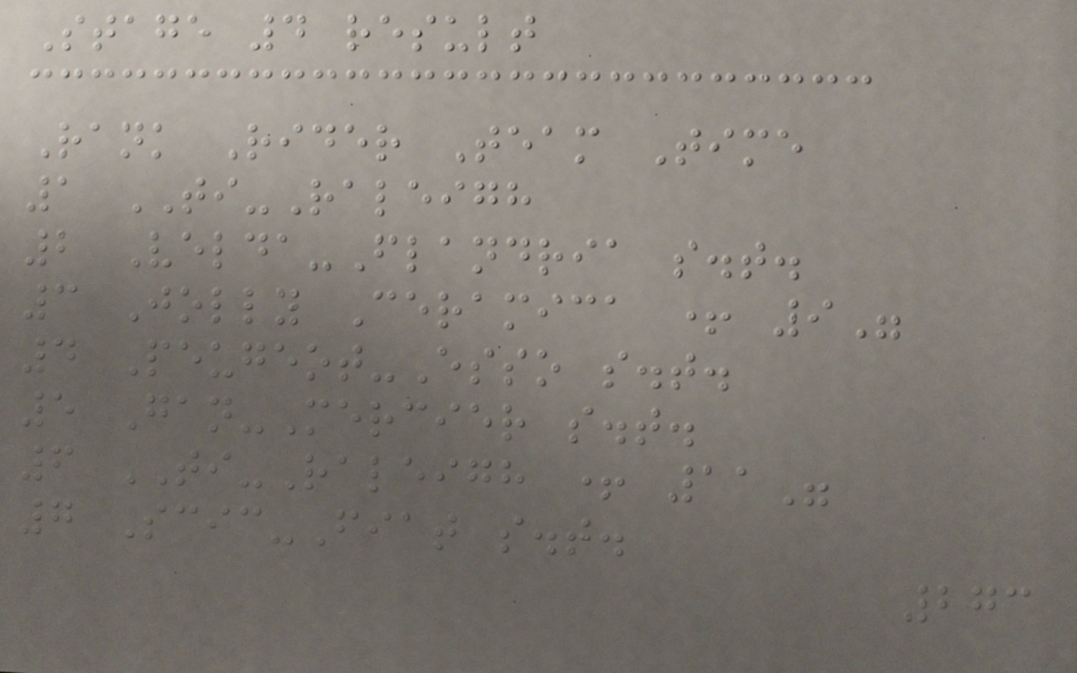Stage 4 result
Rank Rider Team Time
1 TI-Raleigh
2 Velda-Flandria s.t.
3 Jolly Ceramica + 9"
4 Peugeot-Esso s.t.
5 Gan-Mercier s.t.
6 TI-Raleigh + 11"
7 Scic-Fiat s.t.
273
